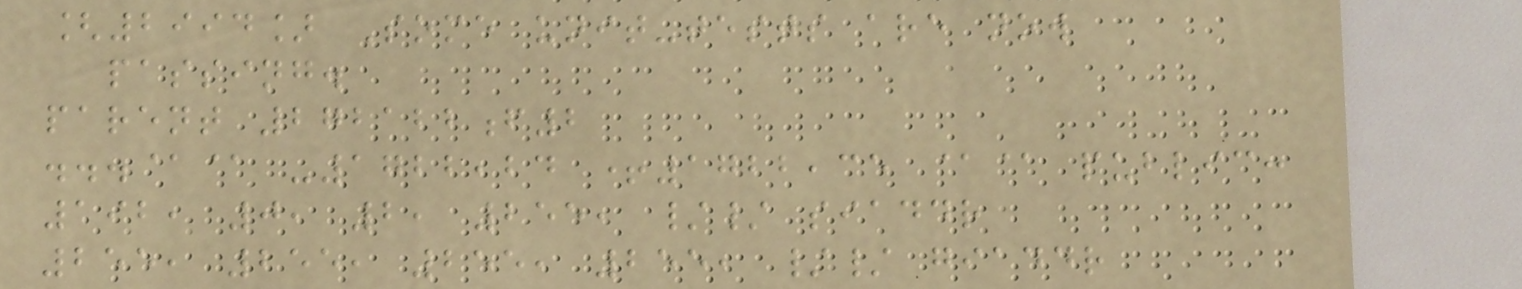[2994] Some unit-tests are now
passing.
parent 272122f2
...@@ -1722,24 +1722,35 @@ public:
192, 0, 2, 255, // siaddr
255, 255, 255, 255, // giaddr
